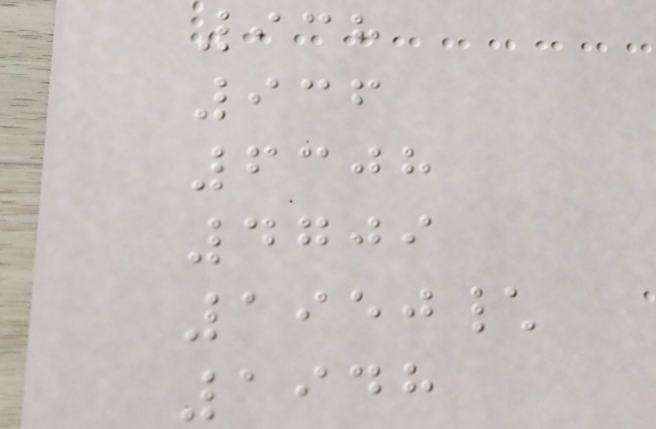938
936
6308
4709
1950\
1948
